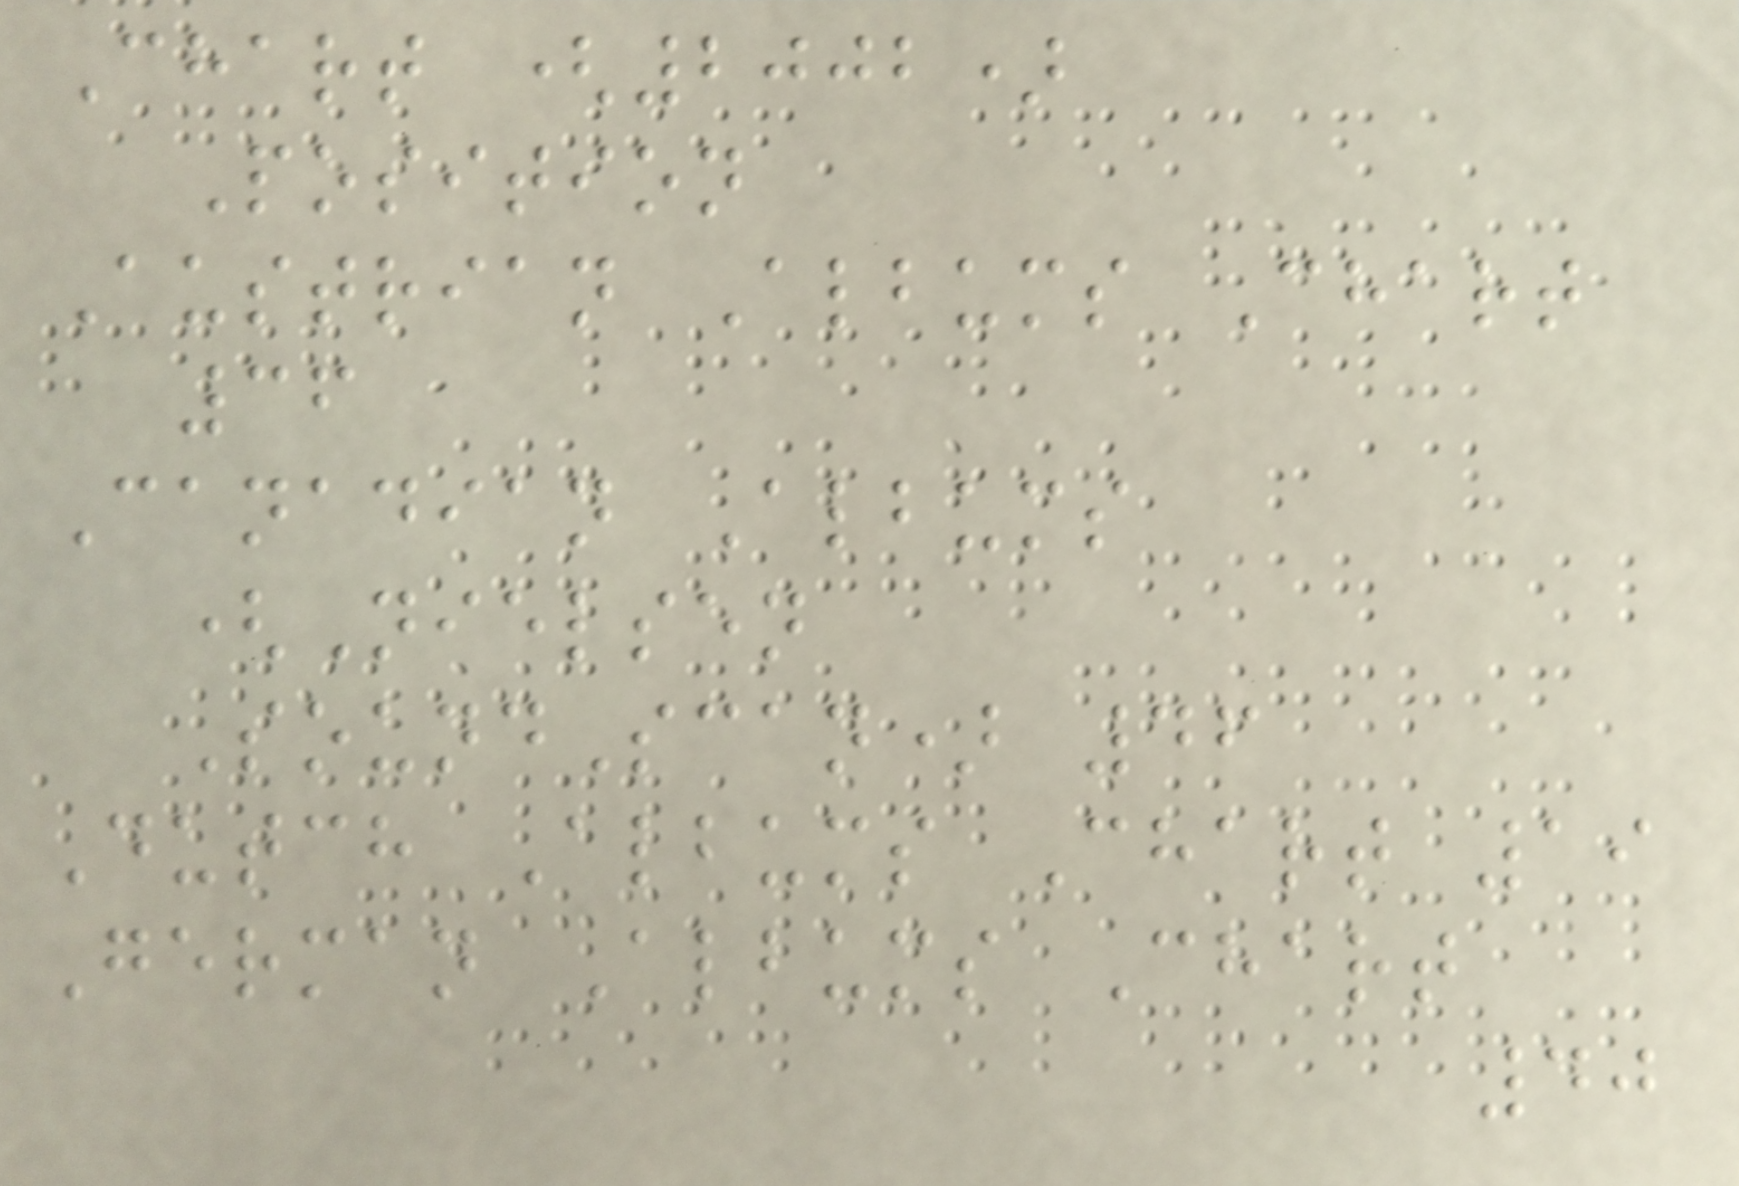Chart (2002)
Position
Austrian Albums Chart
36
Canadian Albums
(Nielsen
SoundScan) 46
Dutch Albums Chart 19
German Albums Chart
40
